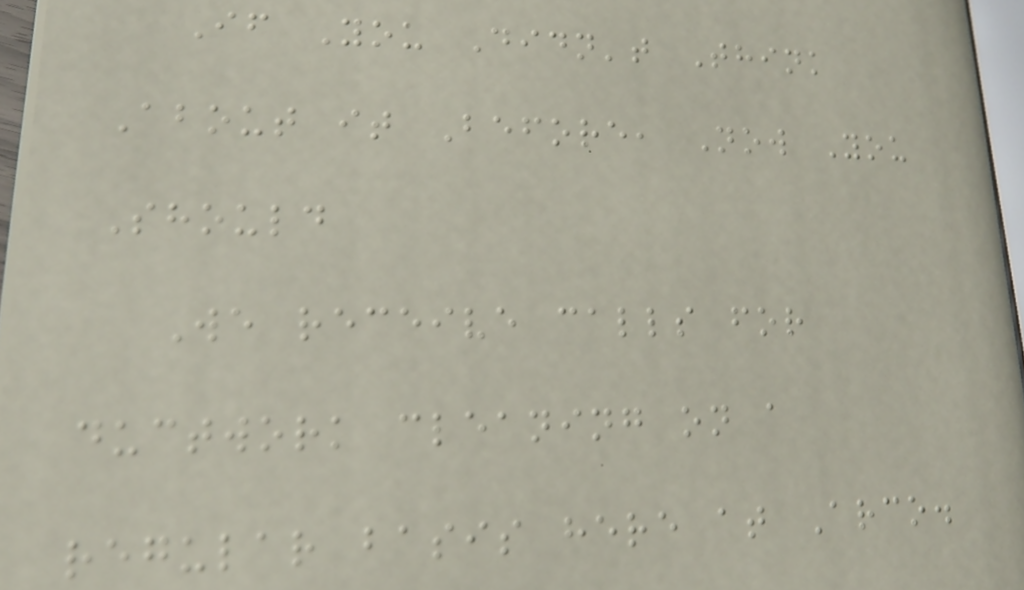If You Didn't Think
About it Before, Now You
Should
We receive calls for
ductwork cleaning on a
regular basis here at Arco.
